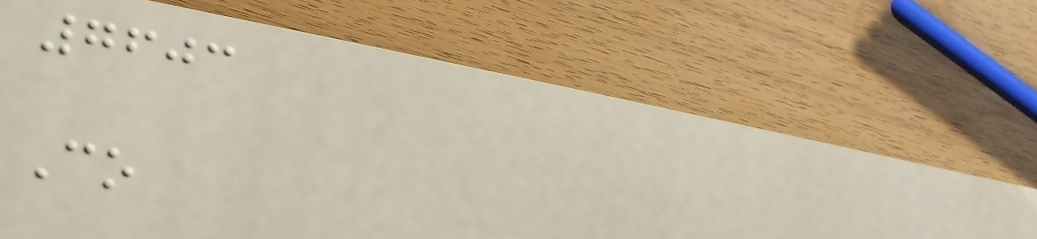7603
Co
